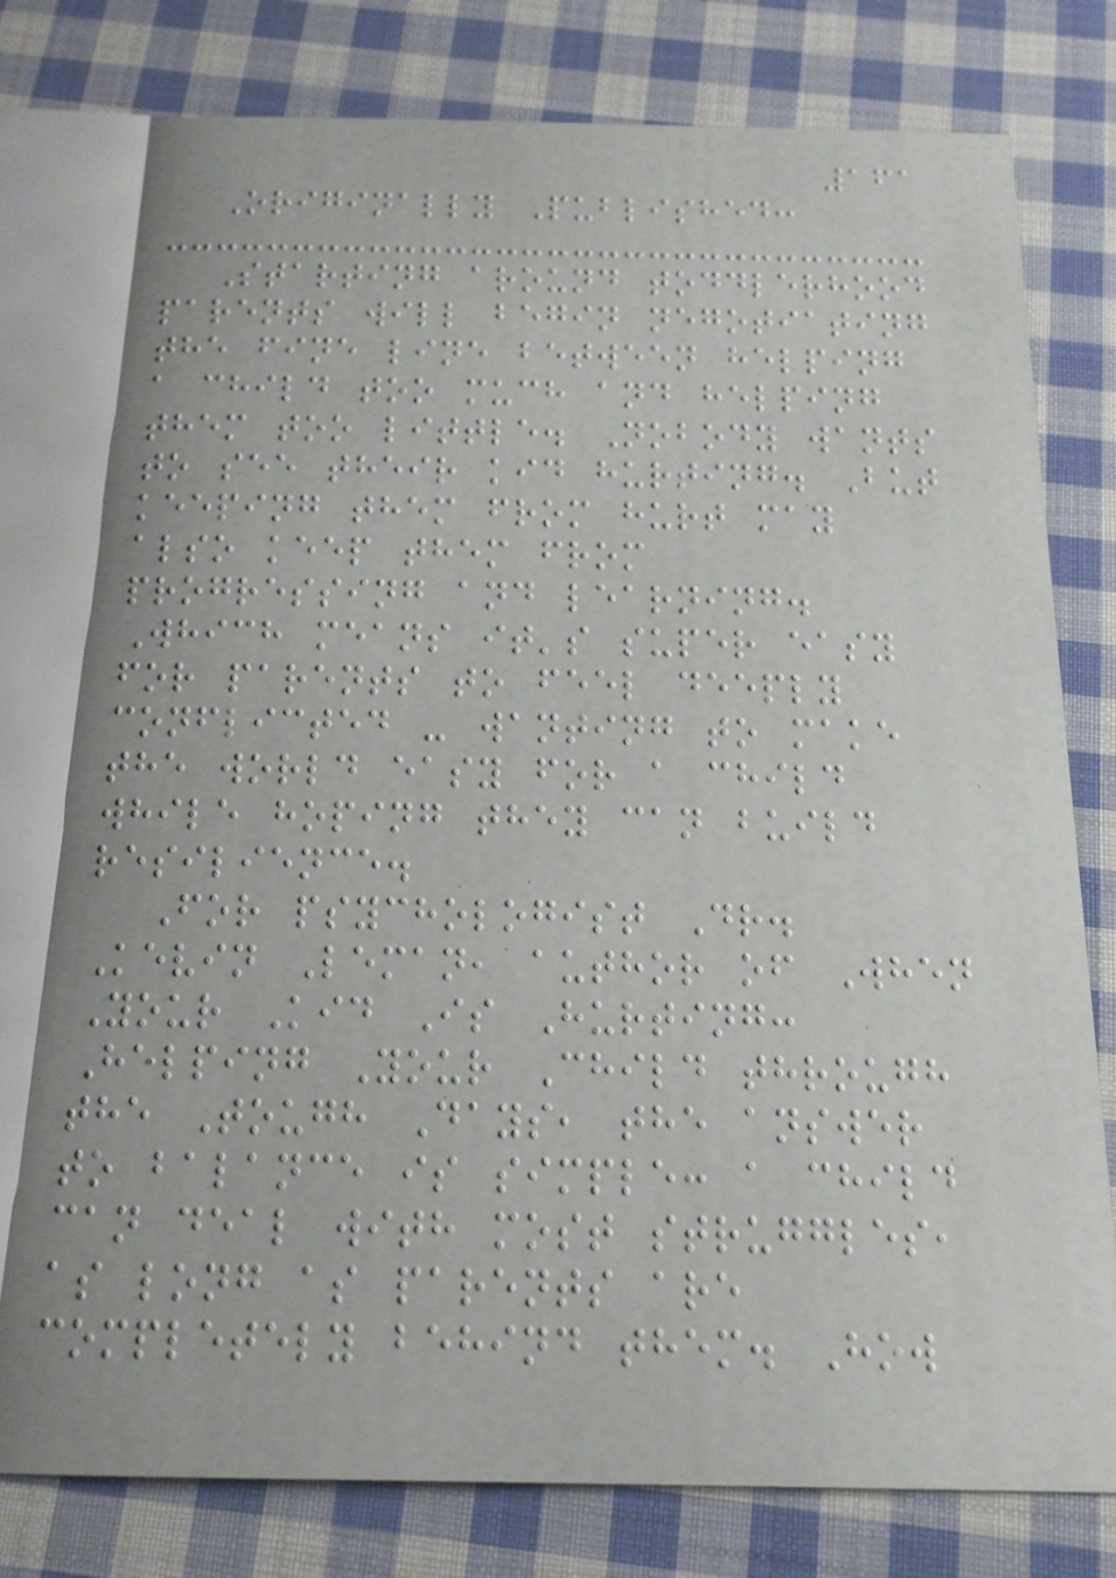161
Originally Published:
Starting around toddlerhood
parents will begin negotiating
the fine line between helping
a child too much and helping
them too little. Nobody wants
to see their kid hurting. But
keeping them from hurt may
also keep them from
progressing and learning.
Which means it's super easy
for parents to feel deeply
conflicted - wanting to make
the world easy for a child
while hoping they can build
resilience.
For psychologist Dr.
Kevin Leman, author of When
Your Kid Is Hurting:
Helping Your Child through
the Tough Days, the answer
to balance is simple: a child
can deal with most struggles,
as long as parents are
completely behind them. How
